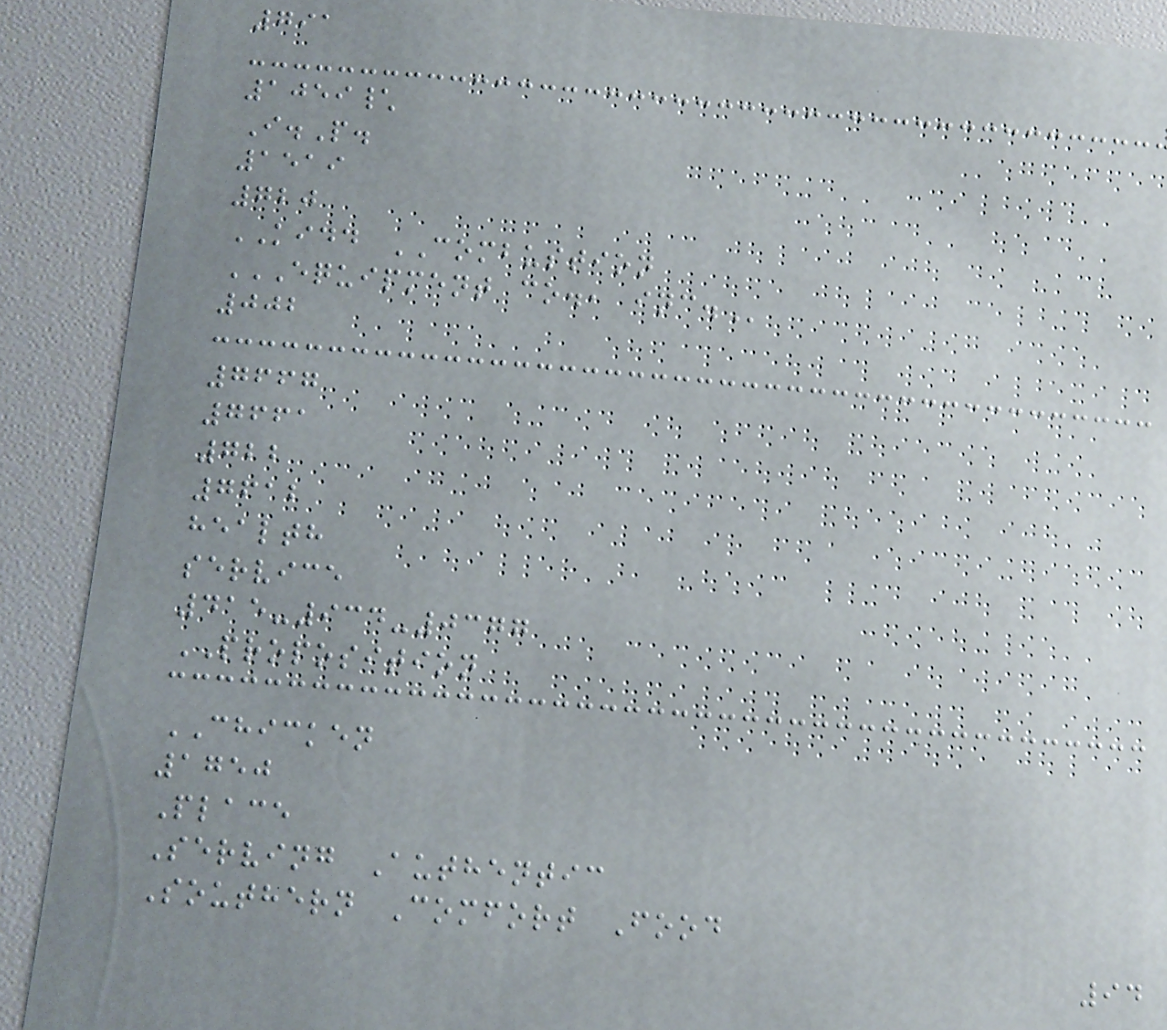791
1059\
I.P.
1519
720
KIDD COMBUSTION
EQUIPMENT CO., INC.
002
7667
7661
722
7612
health
service
415-934-0377
PROPOSITION
CHICKEN
1750
Place
Serving Authentic
Southern Comfort Food
94
